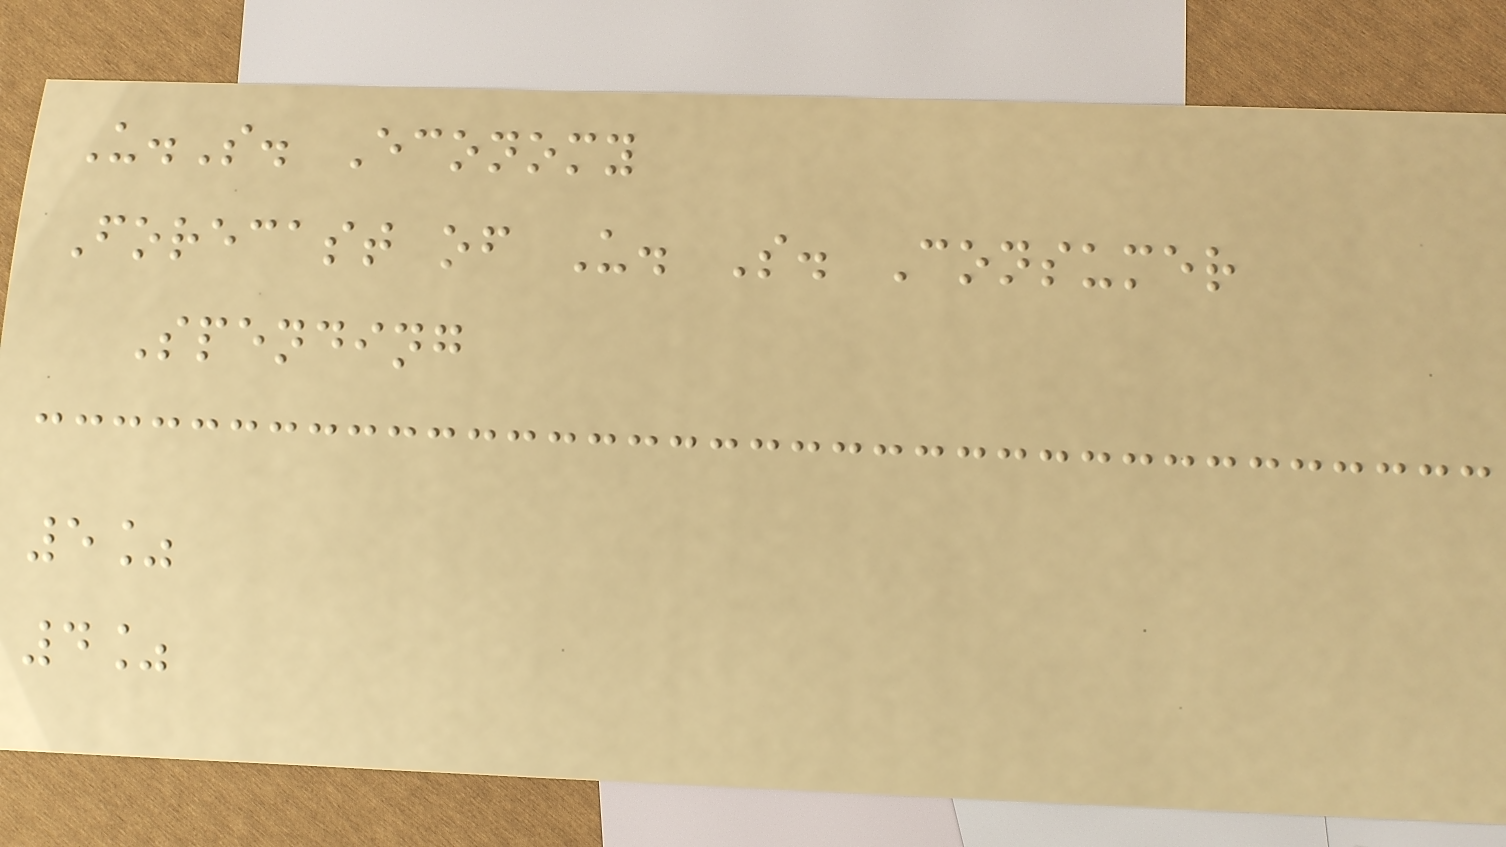U.S. Economy
Forecast of U. S. Consumer
Spending
5%
4%
